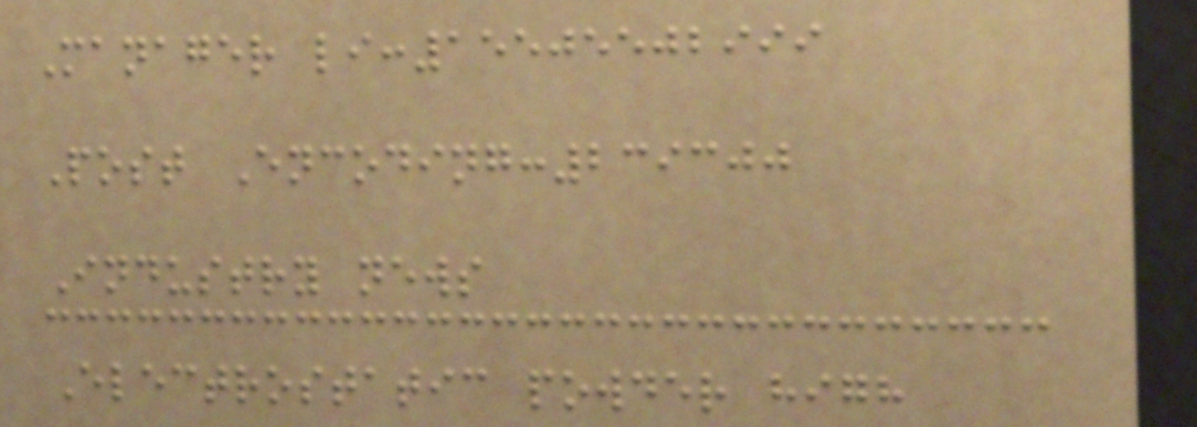Manager li:15505502999
Post Encoding:239300
Industry news
Electrostatic powder high
